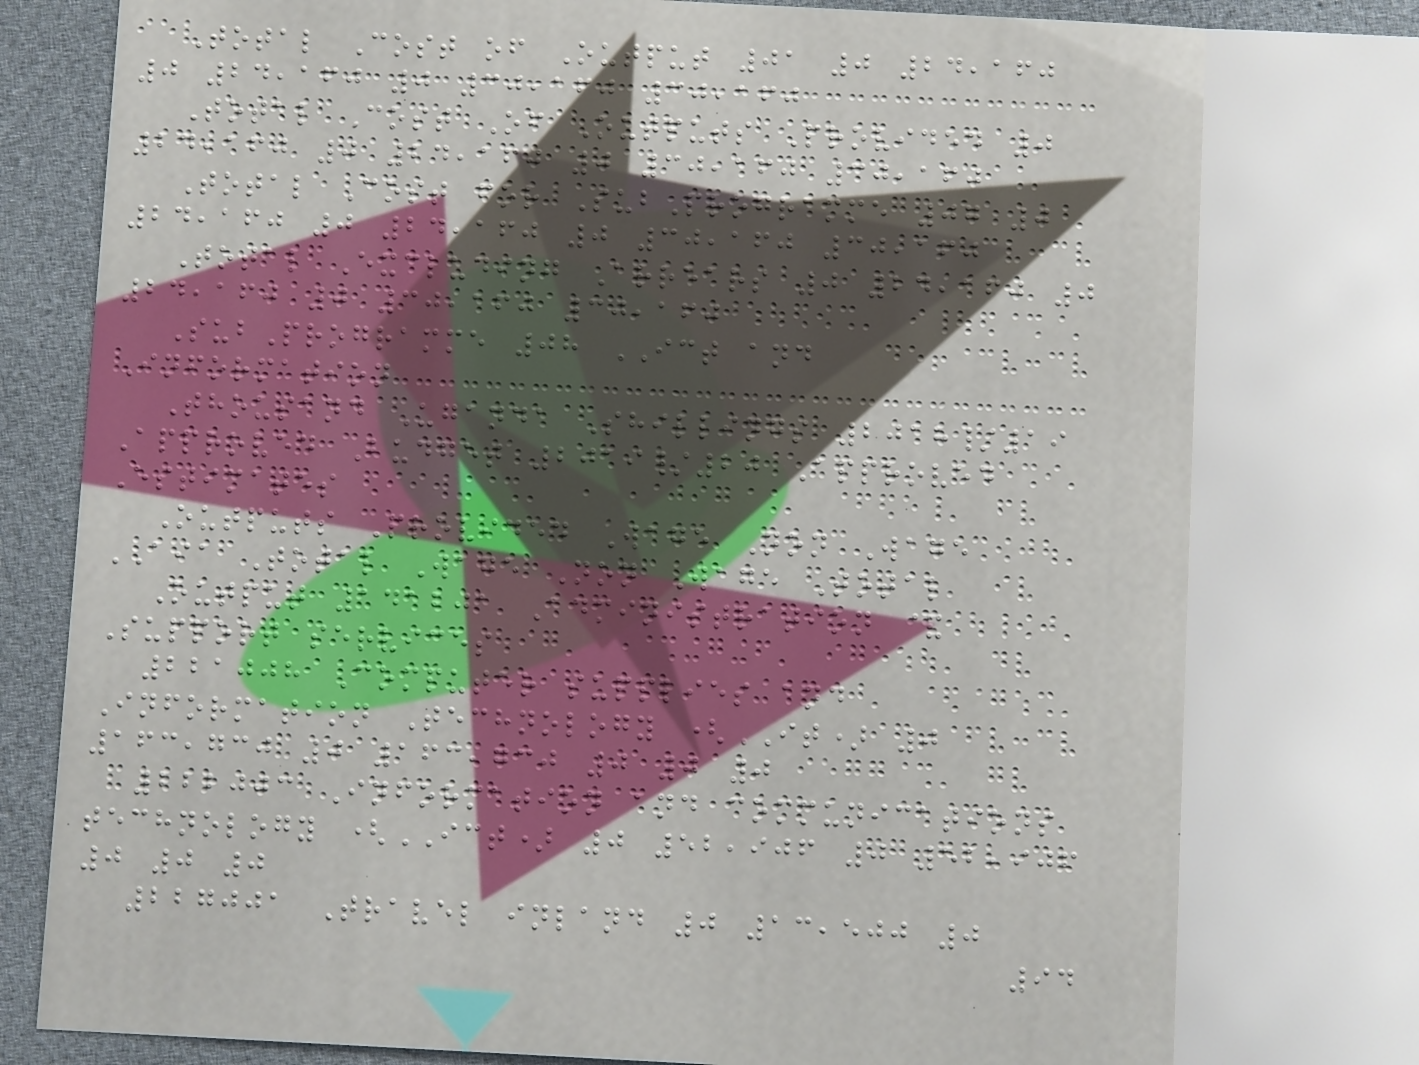Total Cost of Output 01 0 24,160
0 24,160 0 30,160 30,160
Total Cost Of Outputs Provided 0
24,160 0 24,160 0 30,160 30,160
Total Cost for SubProgramme 07 0
24,160 0 24,160 0 30,160 30,160
Total Excluding Arrears 0 24,160 0
24,160 0 30,160 30,160
SubProgramme 08 ICT and
Information
Thousand Uganda Shillings 2018/19
Approved Budget 2019/20 Approved
Estimates
Outputs Provided Wage Non Wage
AIA Total Wage Non Wage Total
Output 141201 Administration &
Support services
221008 Computer supplies and
Information Technology (IT) 0
163,730 0 163,730 0 0 0
222003 Information and communications
technology (ICT) 0 52,906 0 52,906
0 0 0
227001 Travel inland 0 13,500 0
94
